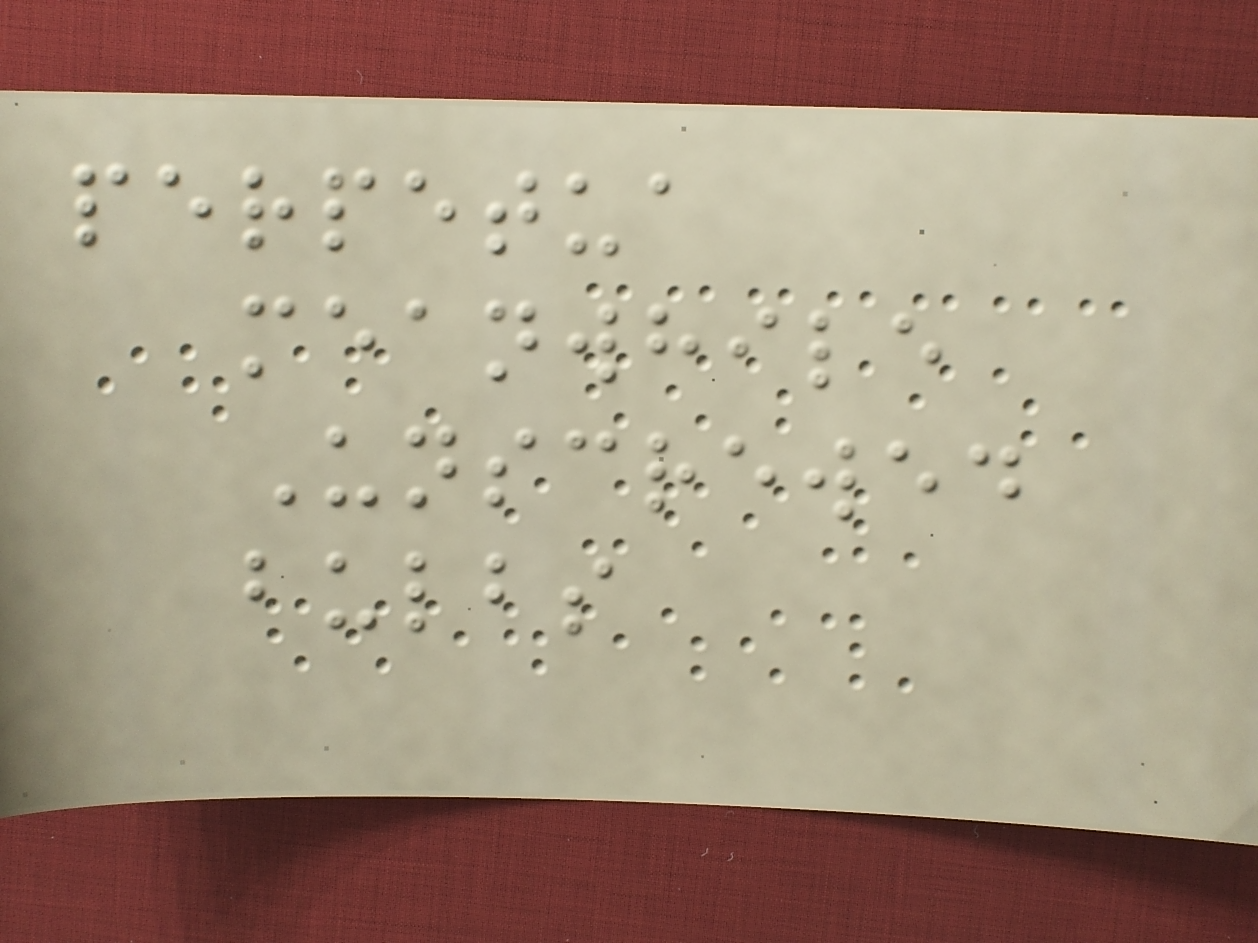perpetua
meanwhile
Unscrewed
bulbs
